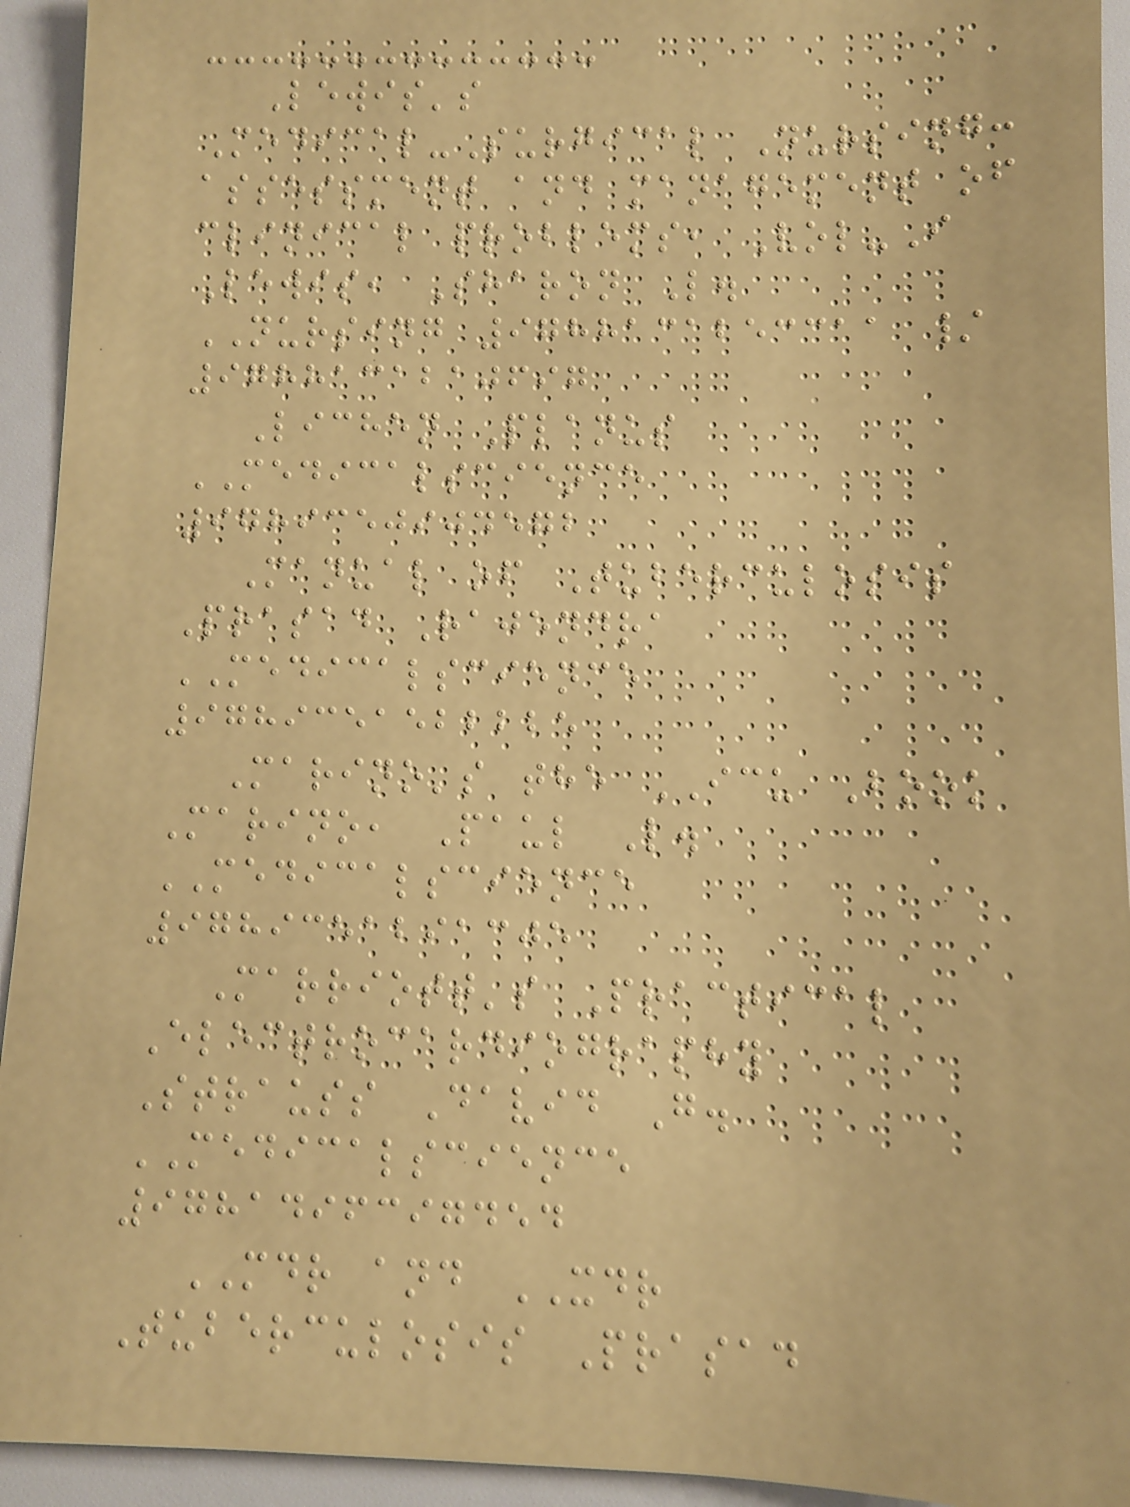Lewis's
Medical-Surgical Nursing:
assessment and management of
clinical problems, Vol-I
Lewis, Sharon L.
NURSING 9788131253311 /
9788131210697
Lichen Planus
MEDICALSCIENCE
9789350904572
Manual of Tuberculosis
Prasad Rajendra
MEDICALSCIENCE
9789351522225
Marino's the ICU Book
Marino, Paul L.
MEDICALSCIENCE
9789351291305
Marriott's Practical
Electrocardiography
Strauss David G.
MEDICALSCIENCE
9781496397454
MDR and XDR
Tuberculosis Prasad
